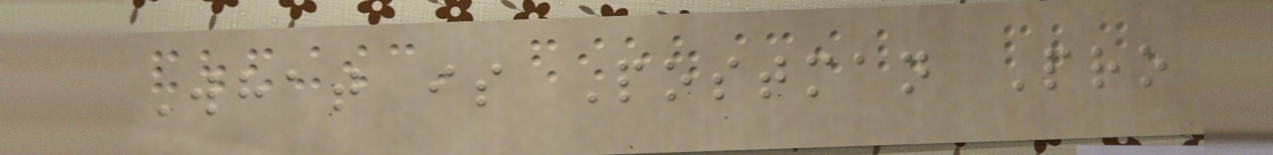What is Postman Pro
